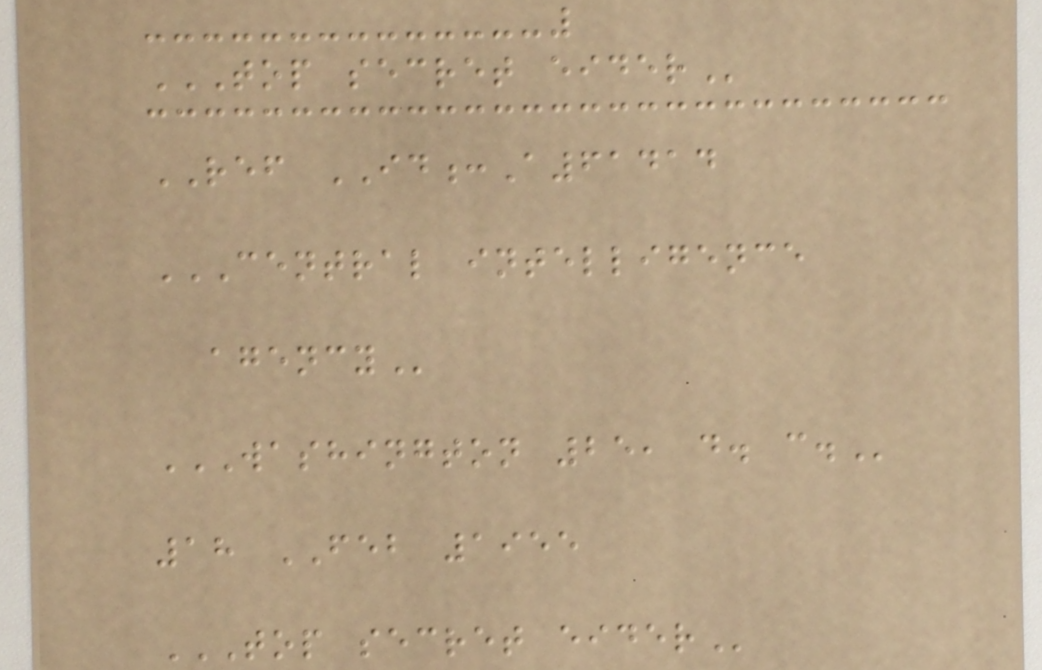TOP SECRET EIDER
REF ID:A61414
CENTRAL INTELLIGENCE
AGENCY
WASHINGTON 25, D. C.
18 FEB 1955
TOP SECRET EIDER
